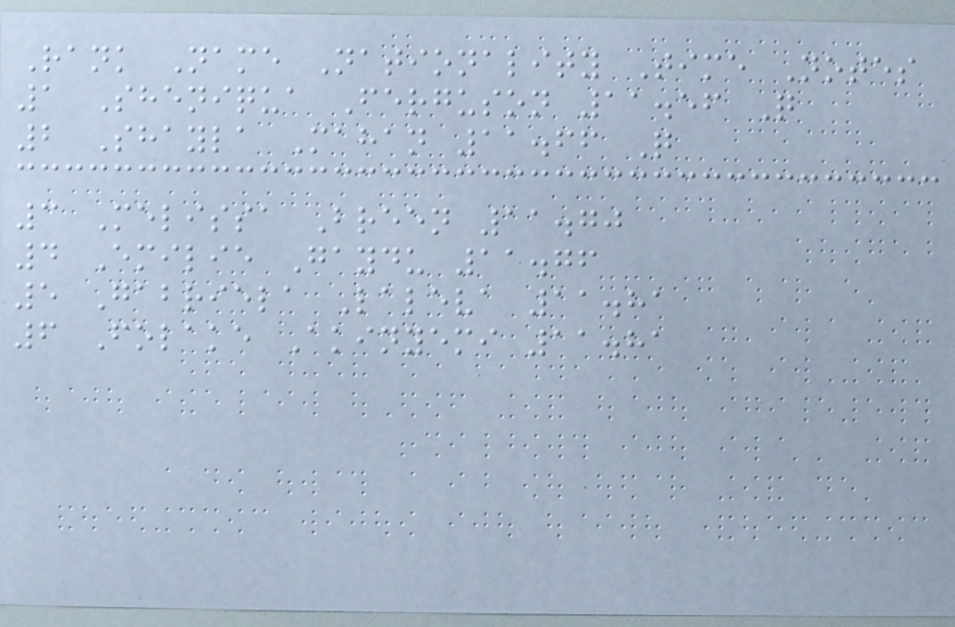Rank Name Nationality Time Notes
1 Sheniqua Ferguson 11.56 Q
2 Shayla Mahan 11.66 Q
3 Melissa Breen 11.70
4 Emilie Gaydu 11.76
5 Gabriela Laleva 11.81
6 Folake Akinyemi 11.81
